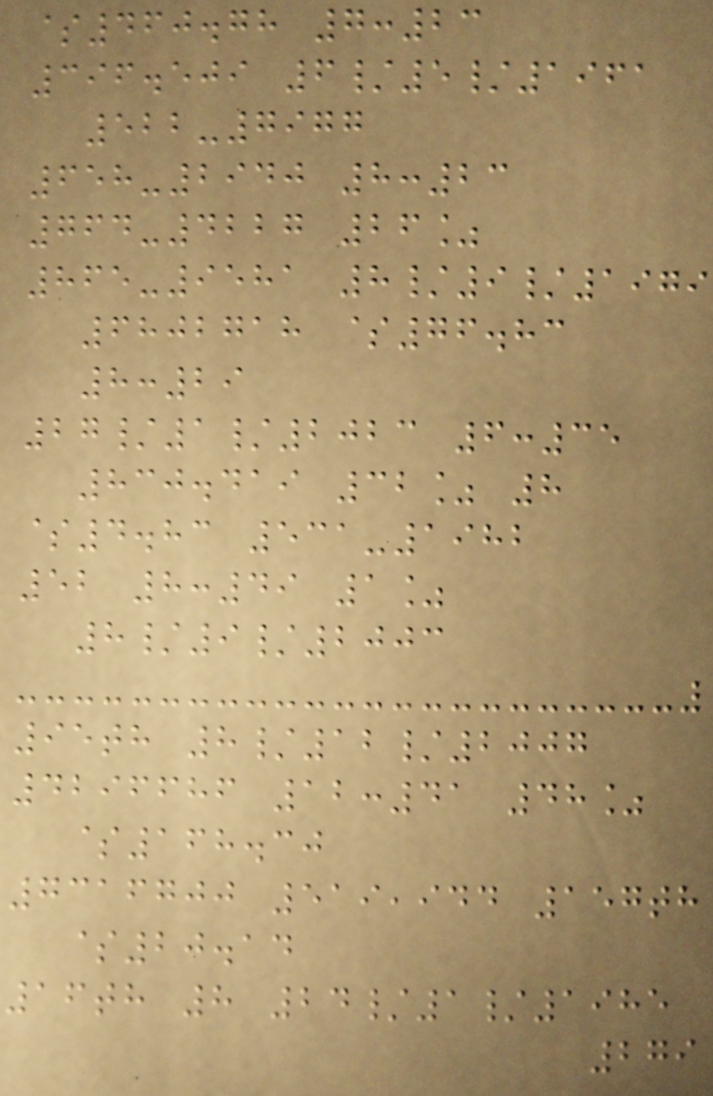$460.78 7:23
396.509 6/5/1961
522-7977
658-2940 8:23
764-4227 26%
865-9581 8/9/1979
6802718 $76.83
8:29
27/1/2023 6:35
830.419 32% 8
$4.83 531-1982
52 8:49 1%
8/9/2003
95th 8/12/2007
4296686 12:41 48%
$168.30
7316700 519,944 157th
$20.14
16th 8 24/1/1985
279
